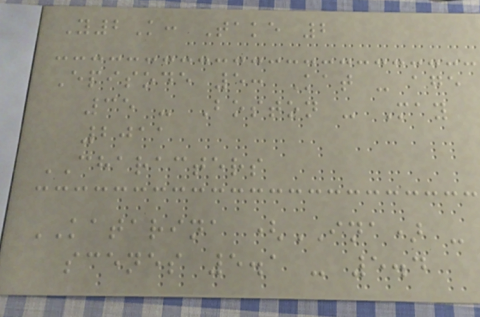Y2K: Take 2
Episode 5: Kat - age
35 - Boston - May
2011
CHARACTERS
KATARINA (INA) -
scenes 5.1 - 5.4
